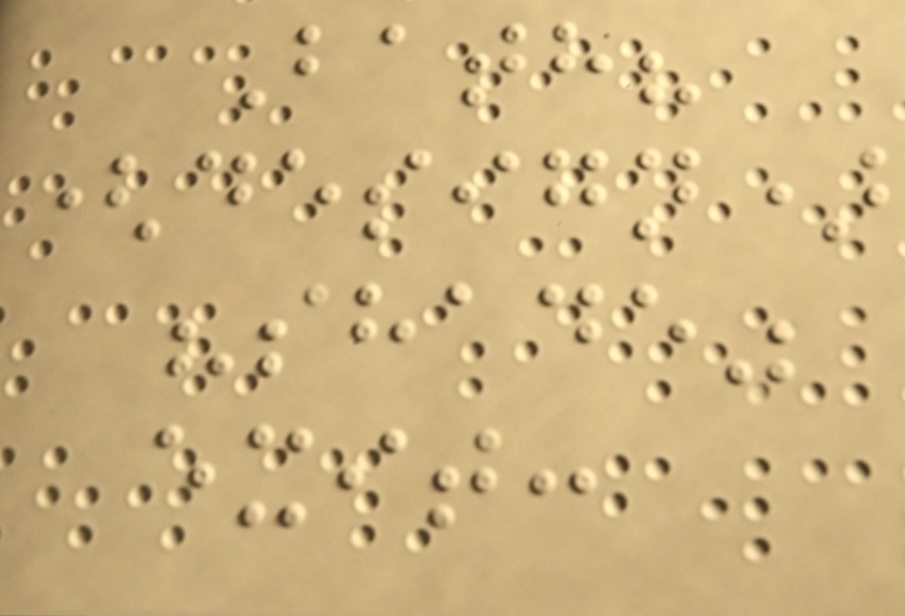Bath?
(design)
"shade"
exit:
